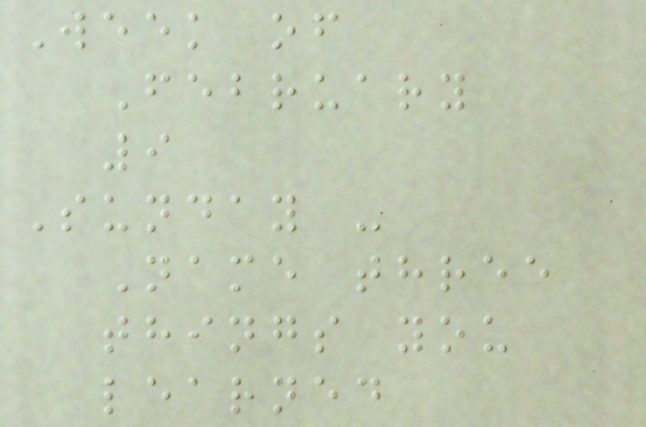Week of
February
9
Sunday -
Name three
things you
learned
